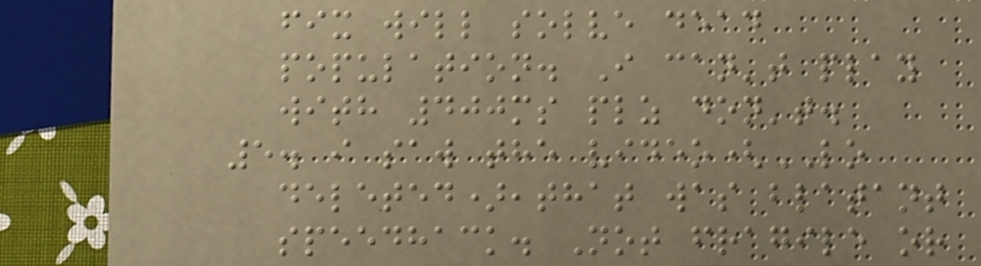fix will solve dead
population. I can't play
with 400ms plz don't.
5. i saw the video(LO
deleted),that was blatant
speedhack. Not fragile or
